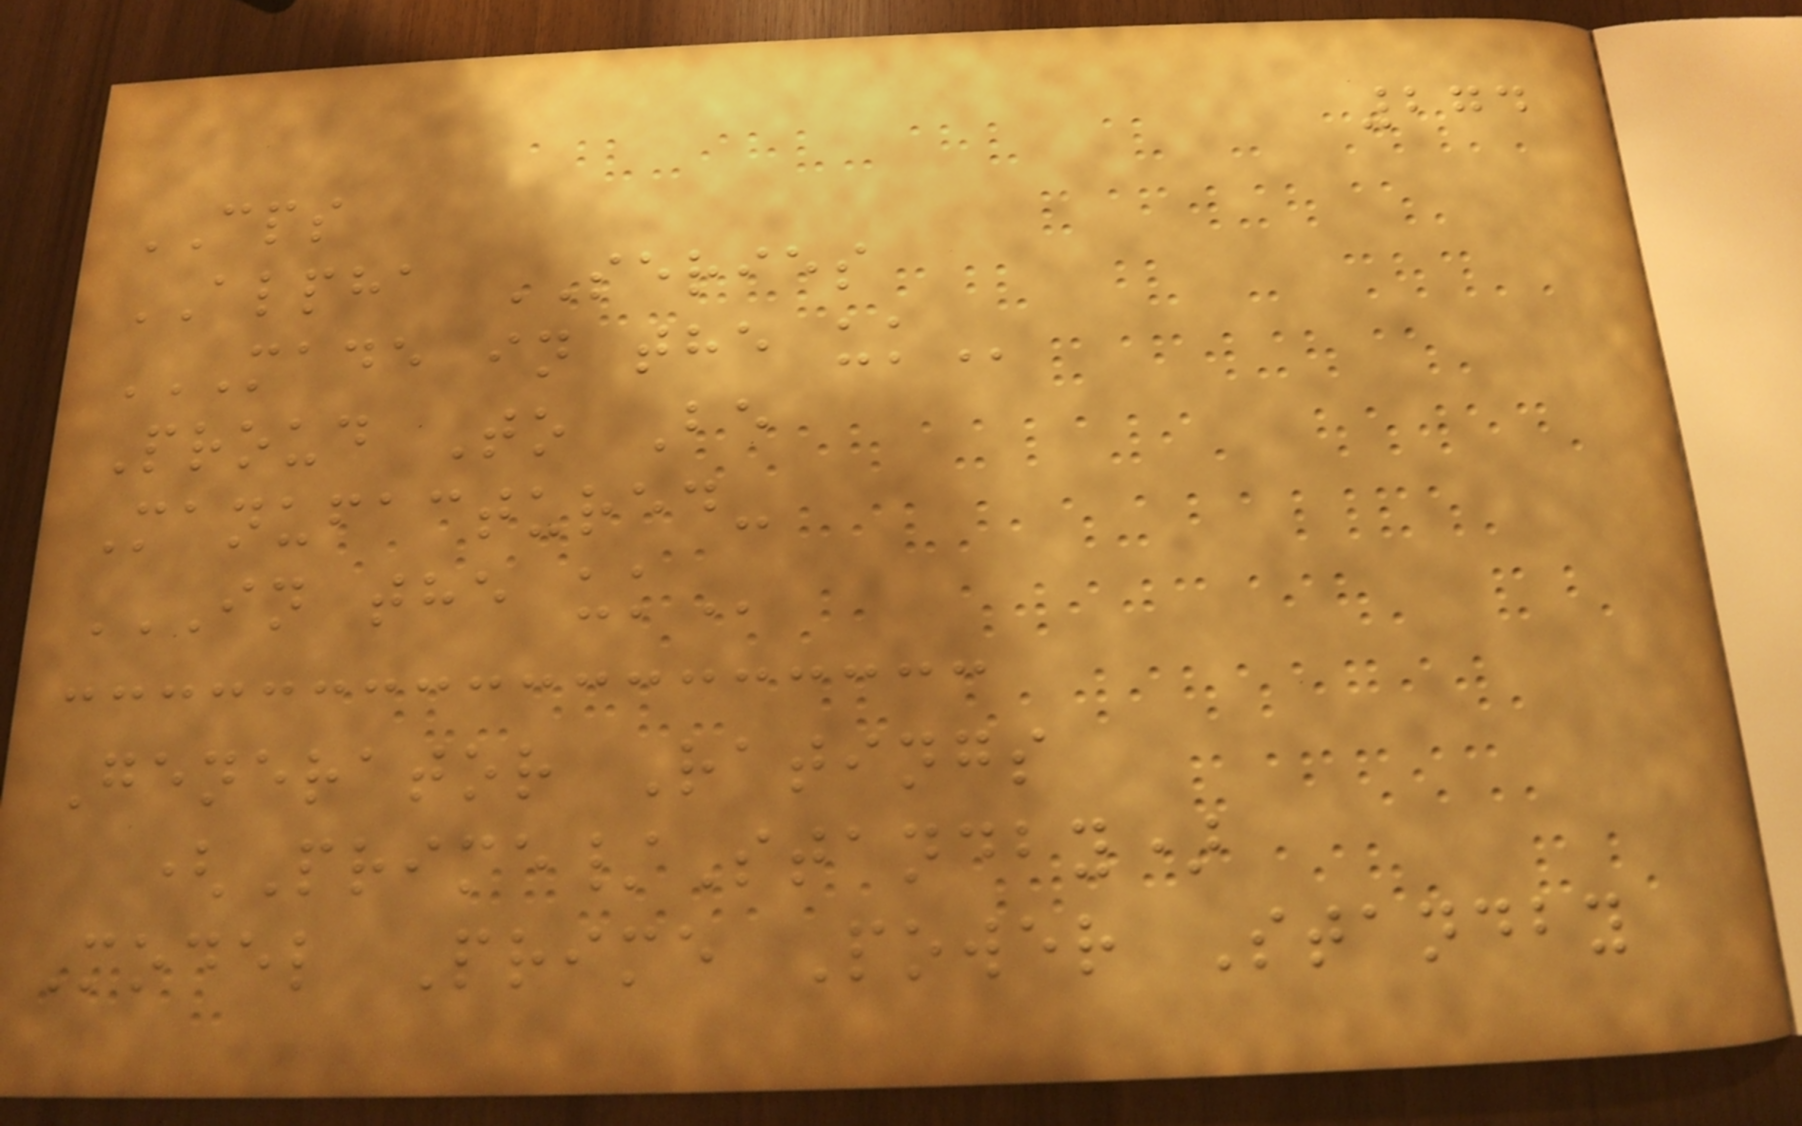274
CPS
ALPHA SERIES
MADE IN THE UK
Proud To Be
Manufactured-
IN THE UK
Generator Ratings
(Prime/Standby)
Model Prime Power Standby
